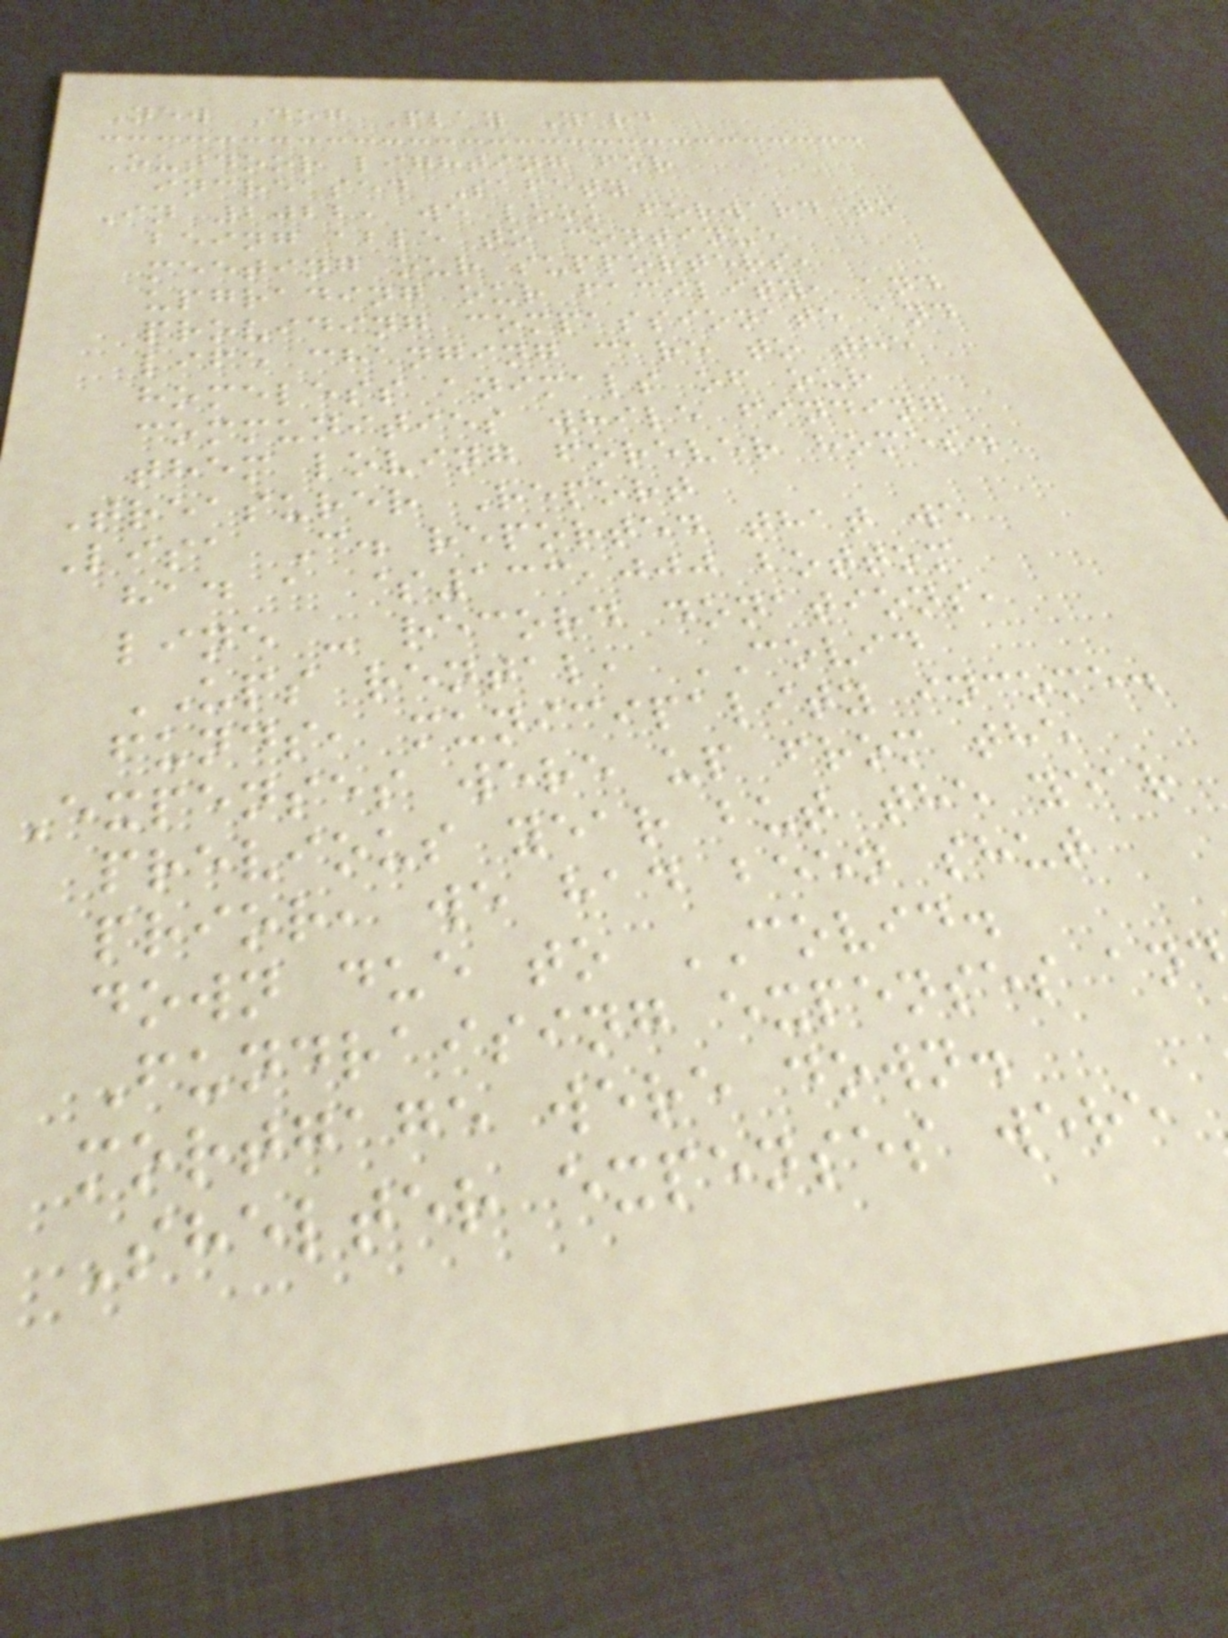New Dog Play Yard
Outdoor lighting for
increased Safety
In 2022, we look forward to
being able to continue
meeting our supporters,
upgrading our facility, and
providing compassionate and
life changing care to the
homeless animals of our
communities while finding
them loving forever homes.
Treasurer Report
Lisa C. reported that we
had a $133,000 bottom
line - record donations,
UPS rental, COVID
funds, municipality income.
Expenses were up from the
previous year but the year
prior, we had been shut
down due to COVID.
Fundraising expenses an
mortgage were down.
Shelter expenses were
